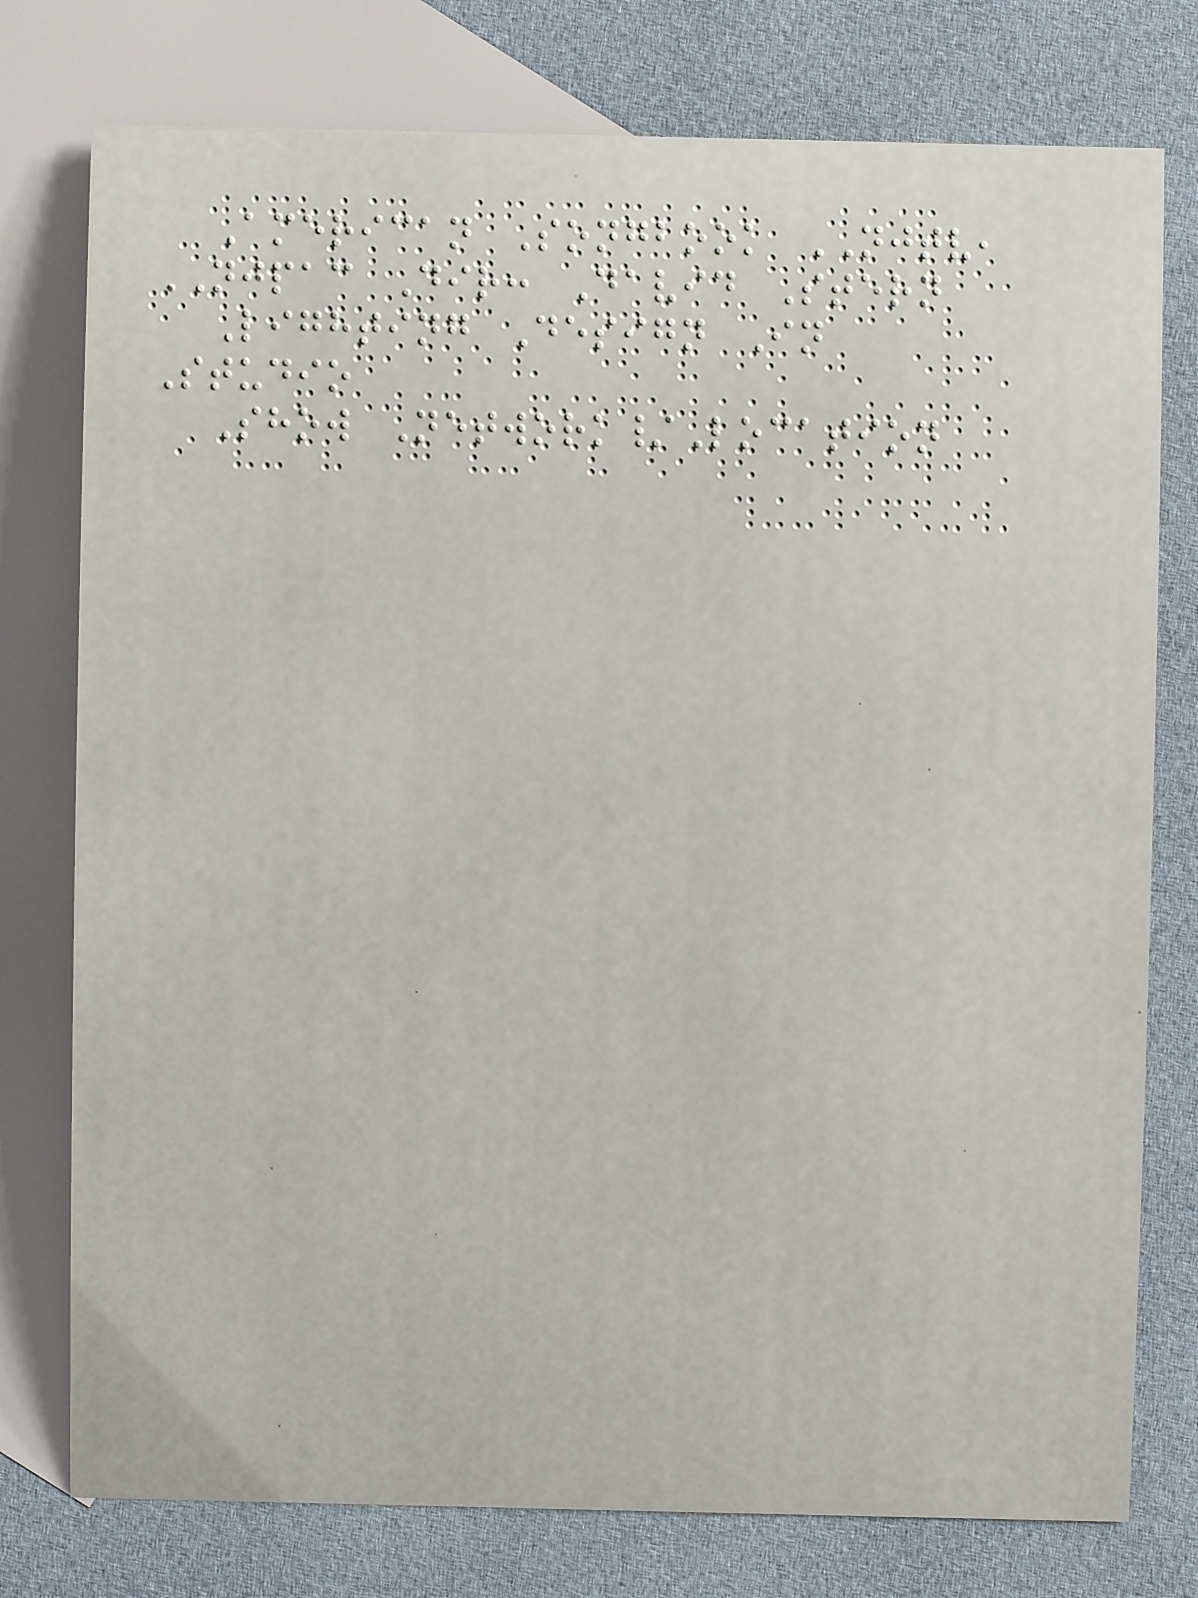American Songbook NJTV,
NJPAC Dir: David Stern
Lighting Design In
Studio
Show Network/Location
